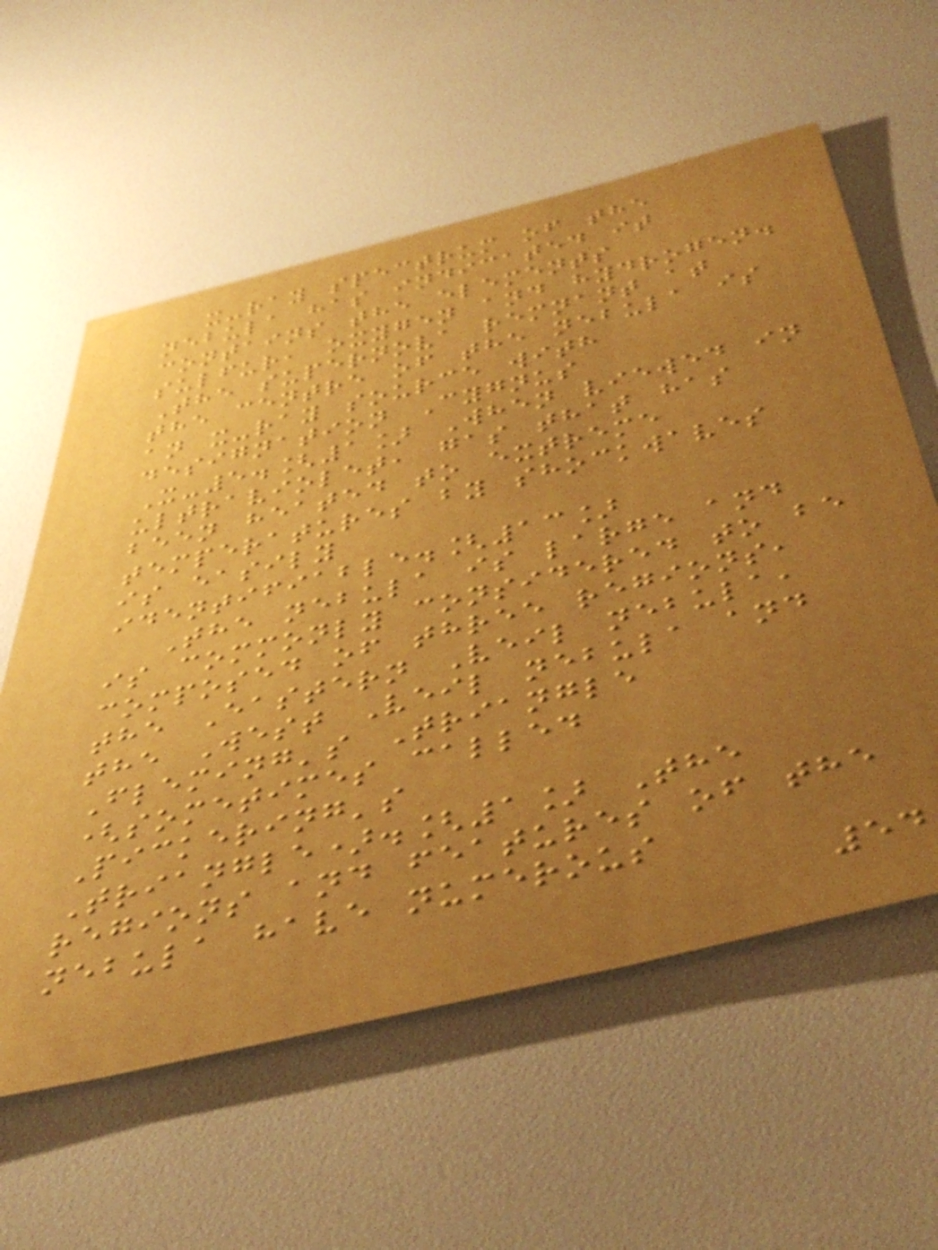x-ray spectrum of the
nebula has indicated it
contains the elements
sulfur, oxygen and hydrogen.
The supernova remnant at
the centre of the nebula is
an x-ray source with
designation Cygnus
X-5.[1] When viewed in
ultraviolet, gas that has
been heated to extreme
temperatures by shockwaves
is easily
identifiable.[13]
The nebula is large and
is commonly considered to be
composed of three regions,
the Eastern Veil nebula,
the West Veil nebula and
Fleming's Triangle
(sometimes called
Pickering's
Triangle).[1] The
regions and features of the
nebula have numerous
54
